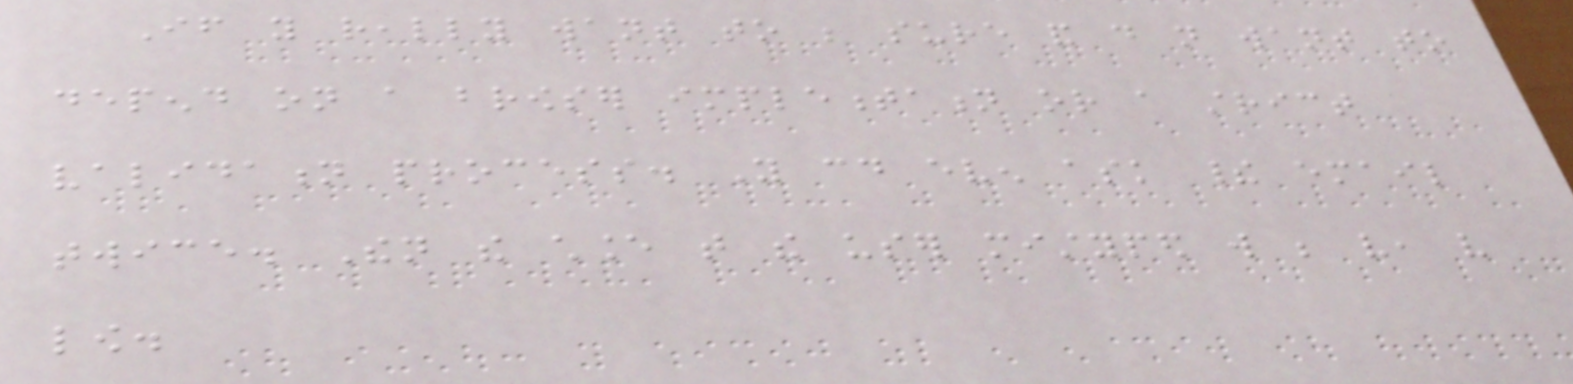If you really want to be sure and do not want to
depend on a browser implementation or a strict
validation process. You could even ask their email
twice. Then the chance that the user mistyped will be very, very
low.
